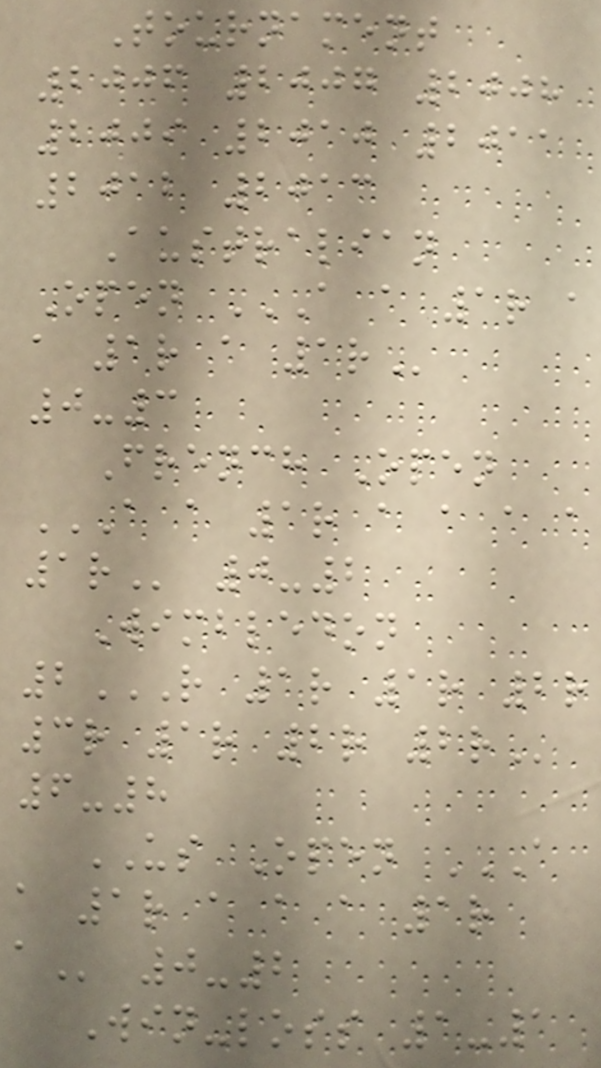Tournament
2006 2007 2008
2009 2010 2011
2012 2013
Australian
Open A A 1R A
A 1R A 1R
0-3
French Open
A A 1R A A A A
1R 0-2
Wimbledon
2R 1R 1R 2R
3R 1R 2R 2R
6-8
US Open A
A 1R A A A 1R
A 0-2
Win-loss 1-1
